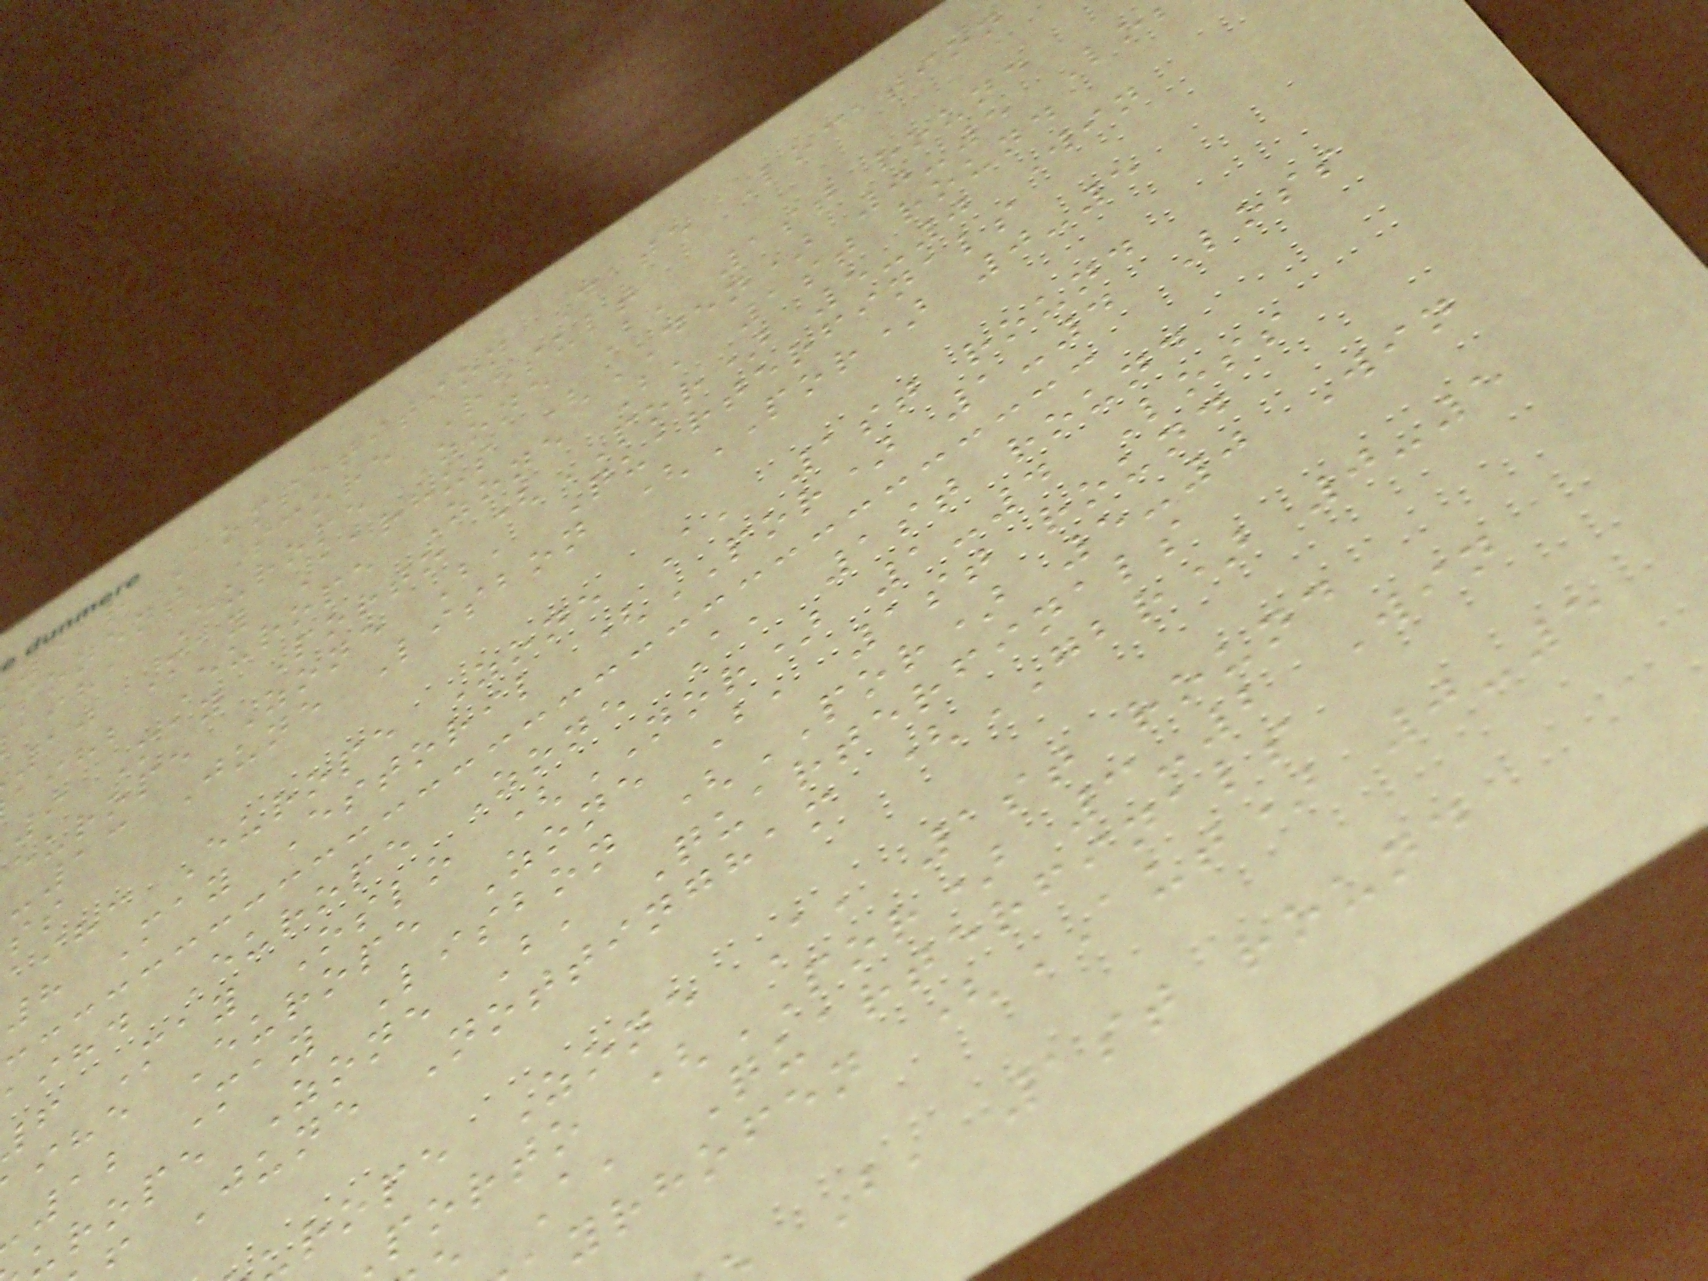year Competition Date Location
ponent Score Result
aiha Europe Zone B, 1st round
10 May Aarhus (DEN) 0-5 Lo
aihb Europe Zone B, 1st round
9 May Porto (POR) 5-0 Win
europe Zone B, Quarterfinals
-13 June Lisbon (POR) 0-5
aihc Europe Zone A, 1st round
8 May Estoril (POR) 1-4 Loss
aihd Europe Zone A, 1st round
f May Oslo (NOR) 1-4 Loss
ihe Europe Zone B, 1st round
12 May Lisbon (POR) 5-0 Win
urope Zone B, Quarterfinals
June Nottingham (GBR) 0-5
rope Zone A, 1st round
porto (POR) 3-2 Win
A, Quarterfinals
yrhofen (AUT) 0-5
B, 1st round
